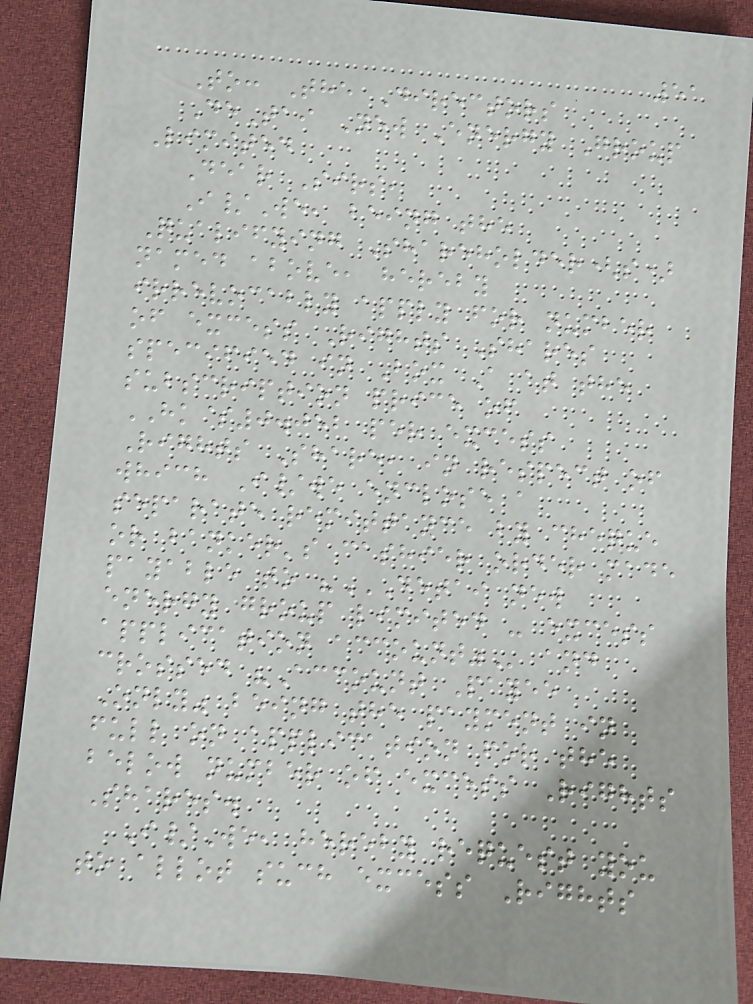51
To: The Directors
DeTai New Energy Group
Limited
Dear Sirs,
I/We, being the
Qualifying Shareholder(s)
named above, hereby
irrevocably apply for number
of excess Rights Shares
specified in Box A at the
subscription price of
HK$0.052 per excess
Rights Share, in respect of
which I/we enclose a
separate remittance by cheque
or banker's cashier order made
payable to "DETAI NEW
ENERGY GROUP LIMITED - EXCESS
APPLICATION ACCOUNT" and
crossed "Account Payee
Only" being the payment in
full on application for the
below number of excess Rights
Shares.
I/We, hereby request you
to allot such excess Rights
